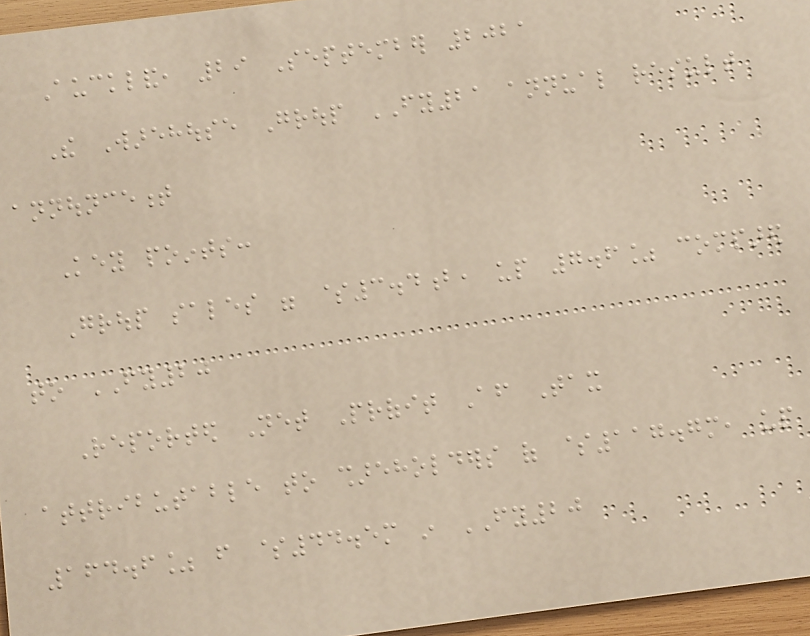Auckland, 29 September 2021
The Warehouse Group FY21 annual result
announcement
Key points:
Group sales were $3.4b, up 7.6% compared
to FY20
Reported Net Profit After Tax
attributable to shareholders of $117.7m, up
164.6% from $44.5m in FY20
